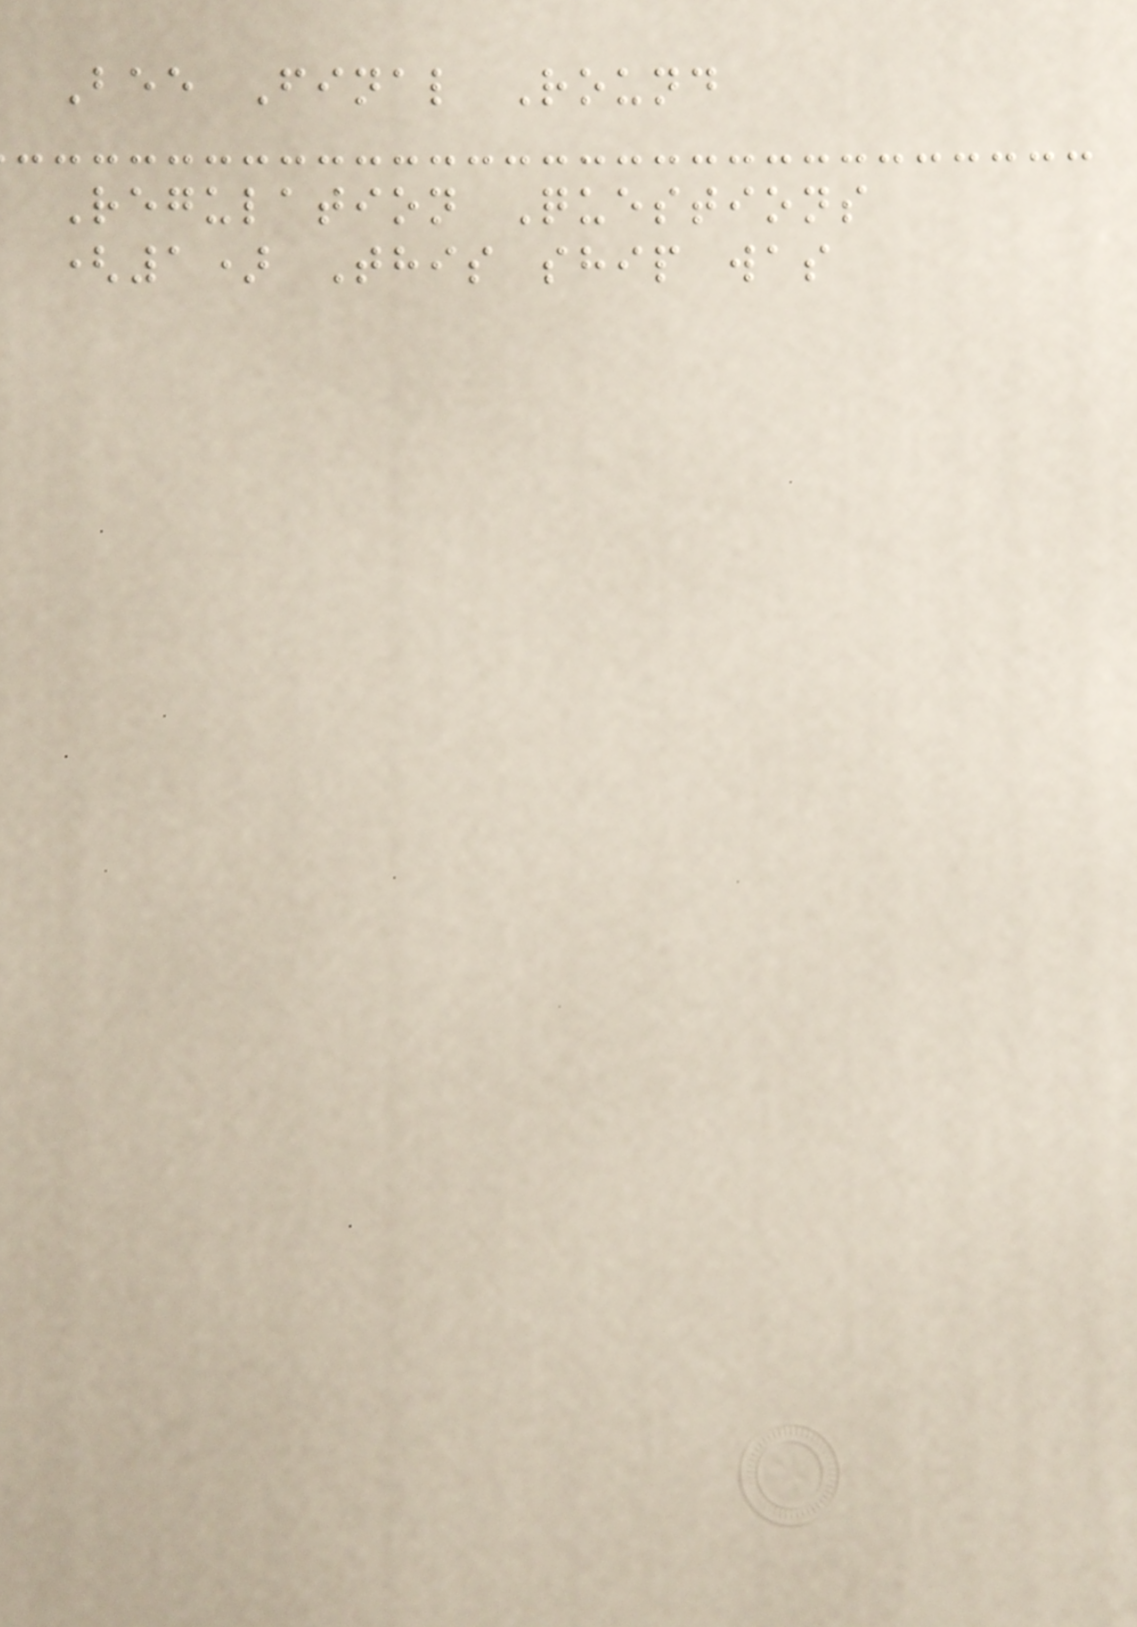Bee Final Round
Regulation Questions
(1) This ship was
